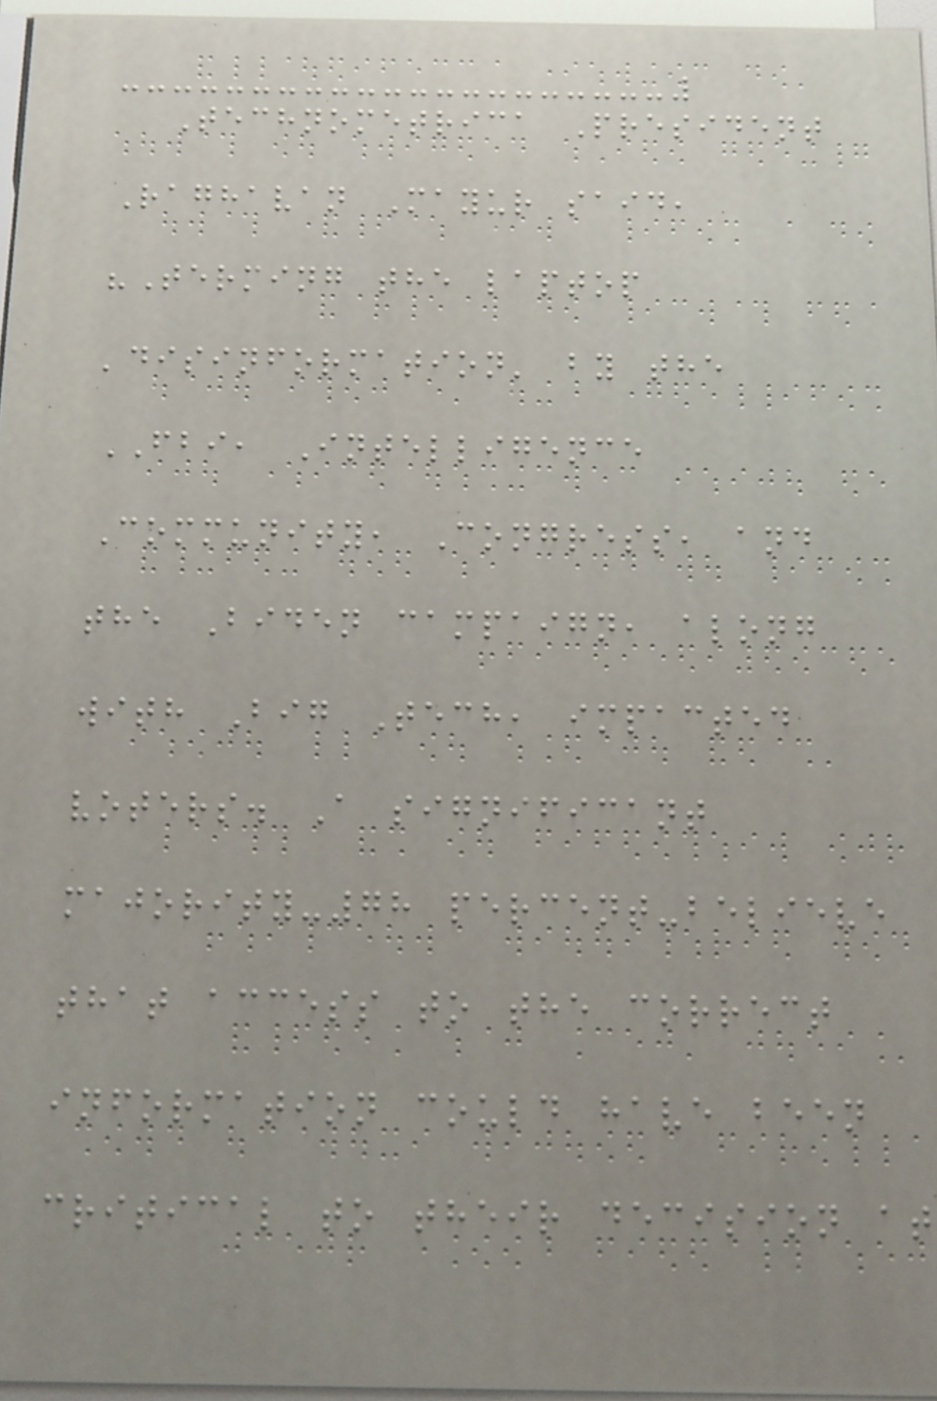Technometrica President
Raghavan Mayur said,
"Terming the laptop
'disinformation' by the
FBI, Intelligence
Community, Congress, and
the Biden campaign, along
with Big Tech, impacted
voters. A significant
majority-78 percent-believe
that access to the correct
information could have been
critical to their decision at
